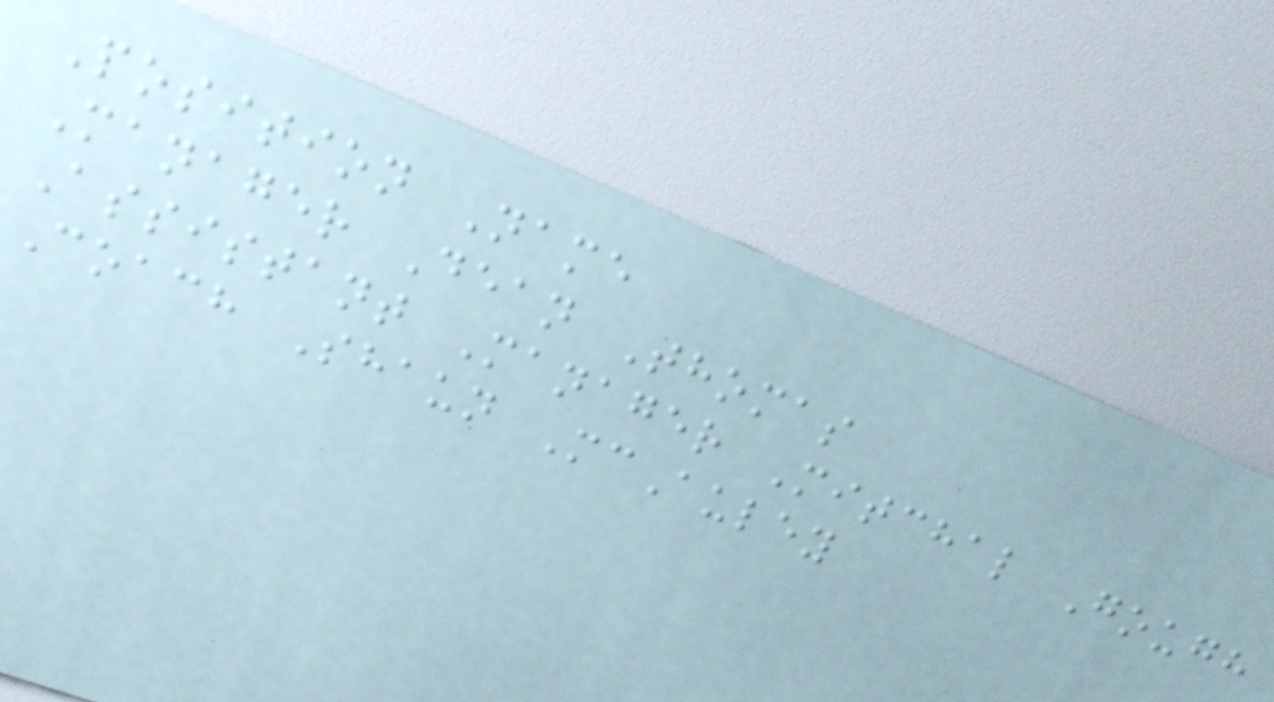Position Name
Manager Dean Thomas
Assistant Manager Mitchal Gough
Coach Shaun McAuley
